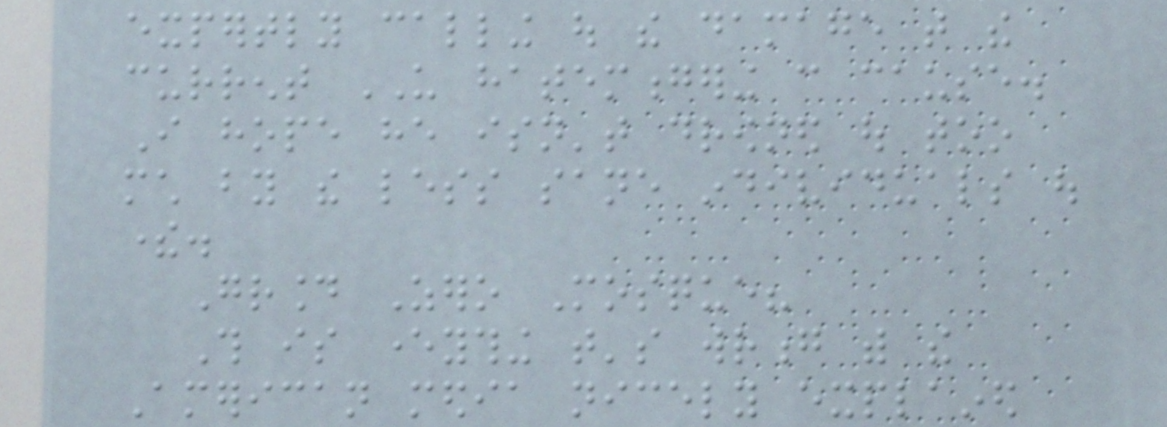expertly calling out the damage that the
current US hatemongering can cause.
I hope he isn't drowned out too
much by the less sane individuals out
there.
Ground Zero Mosque?
This is everything that's wrong with the
American media nicely explained
